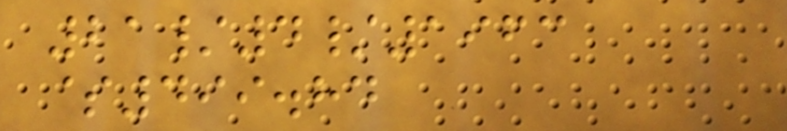21/4/1963
$499.84
